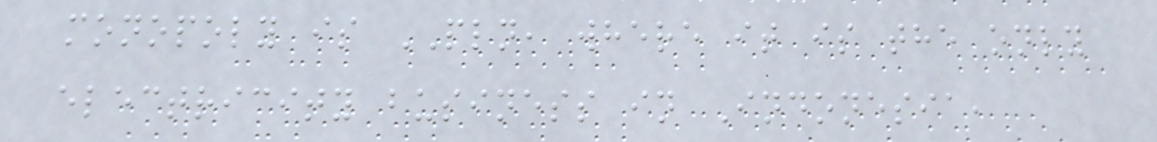monopoly is PLN, where it is the only
electricity business in Indonesia,
